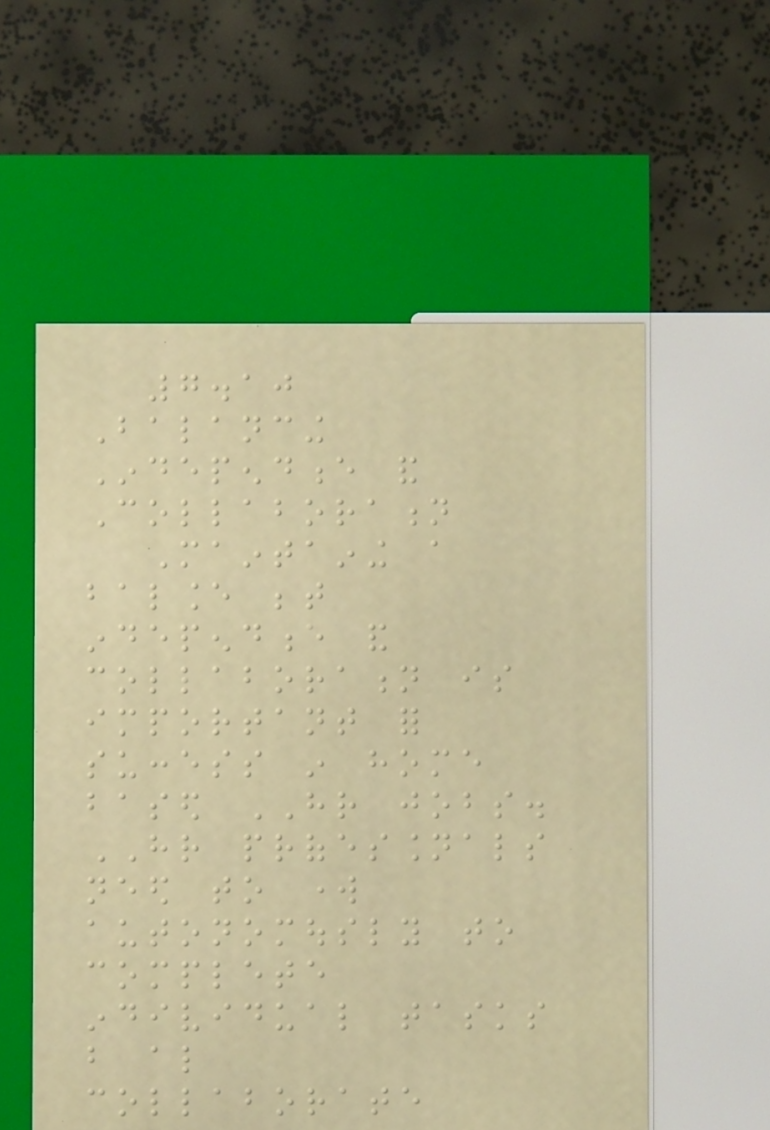7.10
Balancing
Independence and
Collaboration
Maintaining a
balance between
independence and
collaboration is
important for
success in home
based HR jobs.
HR professionals
need to work
autonomously to
complete
individual tasks
but also
collaborate
